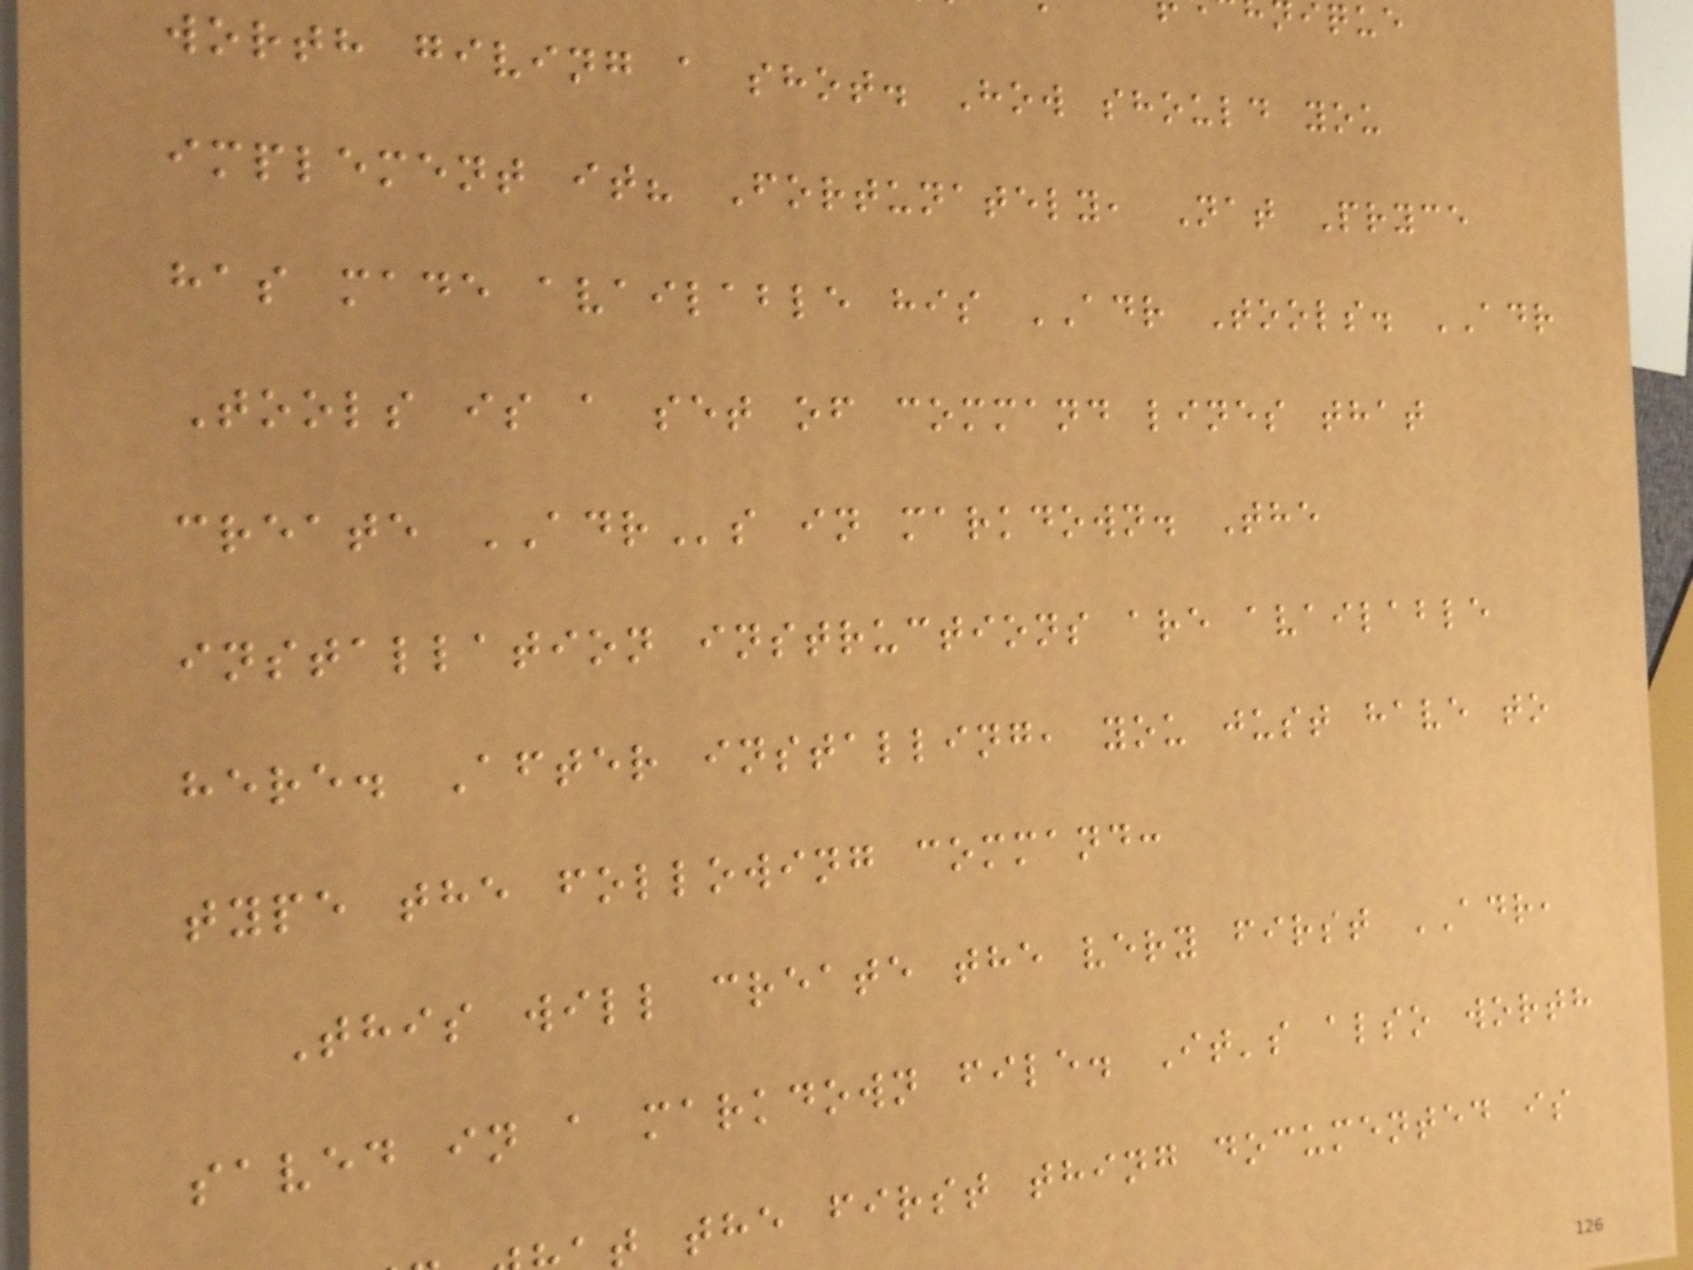worth giving a shot. How should you
implement it? Fortunately, Nat Pryce
has made available his ADR Tools. ADR
Tools is a set of command lines that
create ADRs in markdown. The
installation instructions are available
here. After installing, you just have to
type the following command:
This will create the very first ADR,
saved in a markdown file. It's also worth
t the first thing documented is
